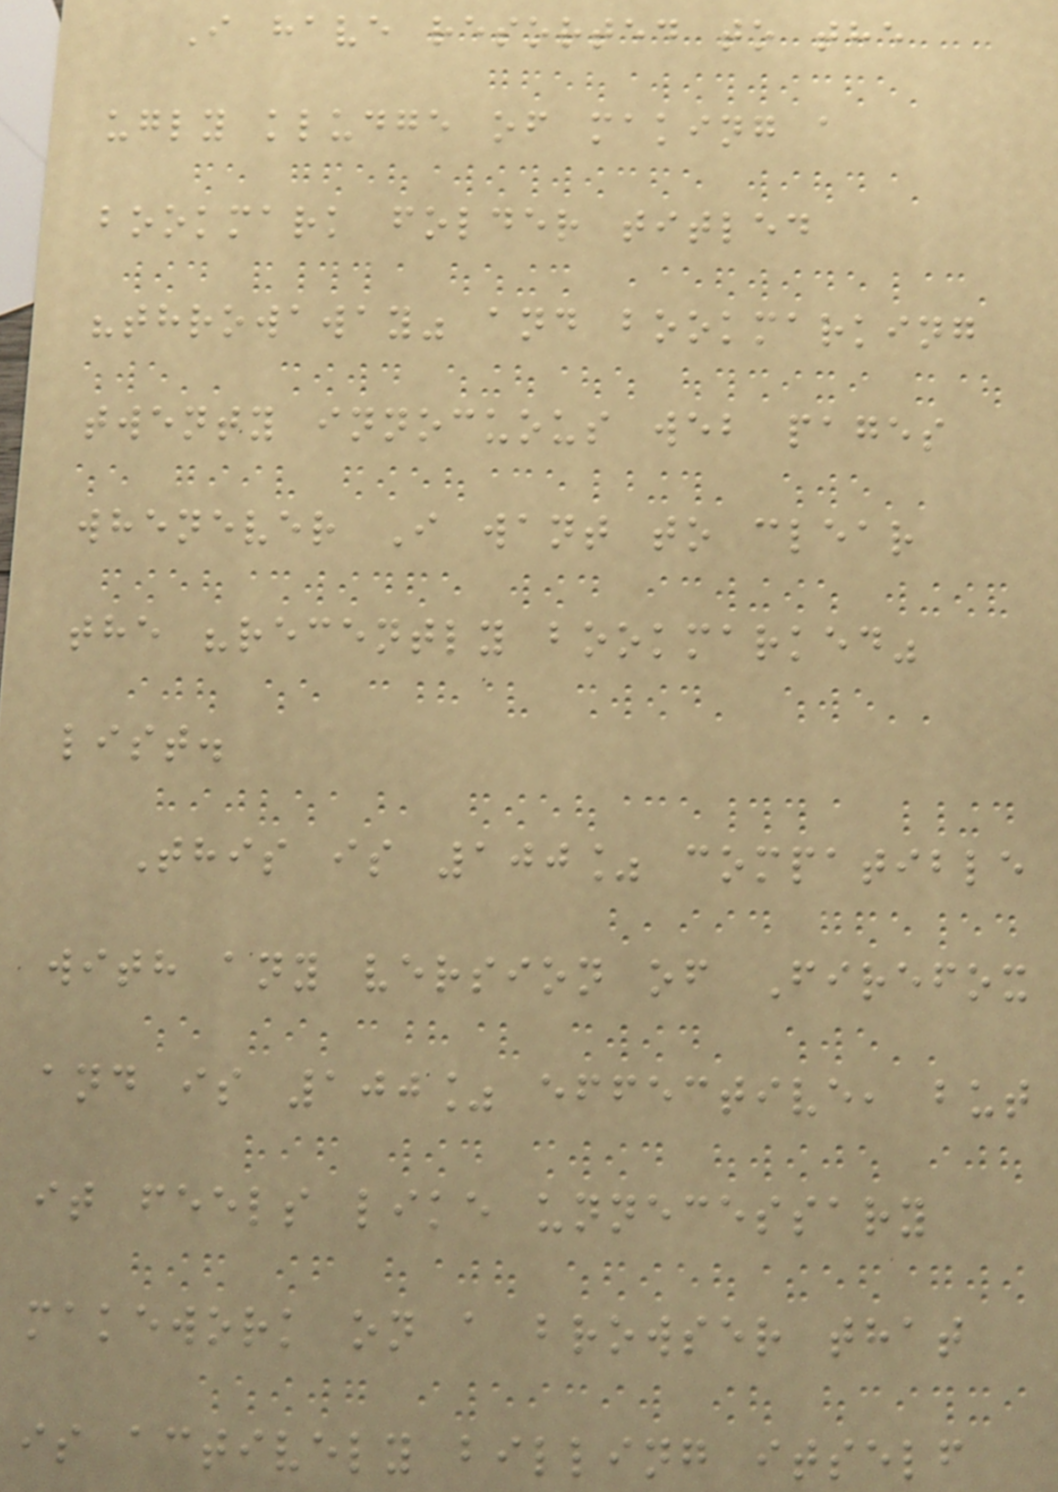I have resorted to the
ugly kludge of making a
bookmark folder titled
"throwaway" and bookmarking
twenty innocuous web pages
whenever I want to clear
the "recently bookmarked"
list.
This is 100% compatible
with any version of Firefox
and is 100% effective, but
it feels like unnecessary
makework on a browser that
is actively billing itself
